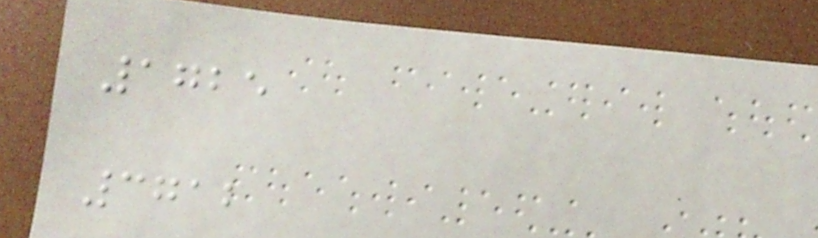1725
3712
